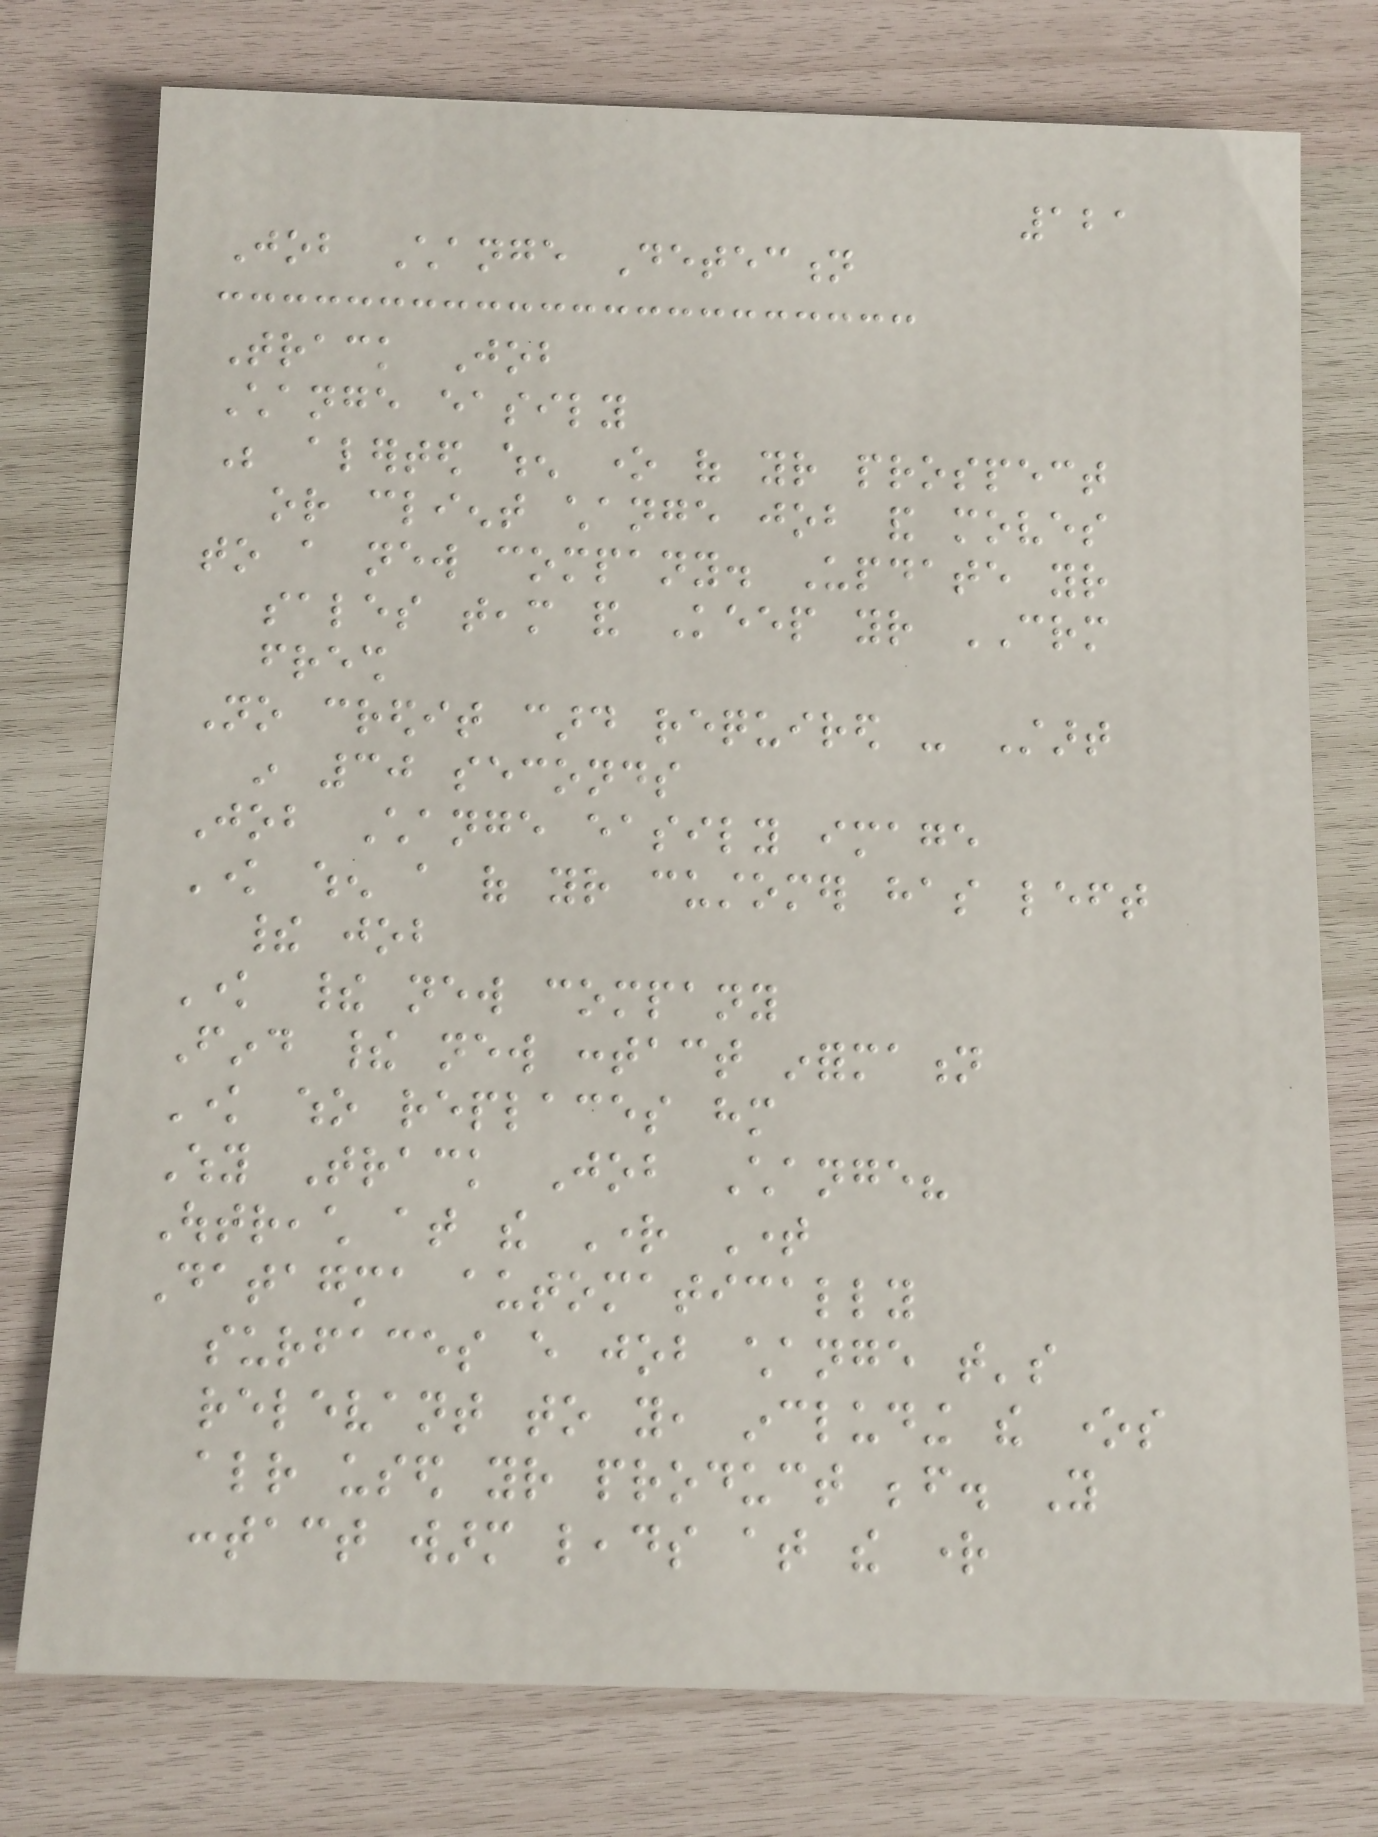121
Job Change Detection
Track Job
Change easily
Be alerted when one of your prospect
or client change job and moves
to a new company. Update your
sales team and Keep your CRM
fresh
No credit card required - Start
in 30 seconds
Job Change easily image
Know when a of your customer has left
their job
Know their new company
Find their new contact information
Know who replaces him
Why Track Job Change?
Outreach at the Right Time
Datagma automatically
surfaces every job change that's
relevant to you, including the ones
already used your product before. You
contact warm leads at the right
